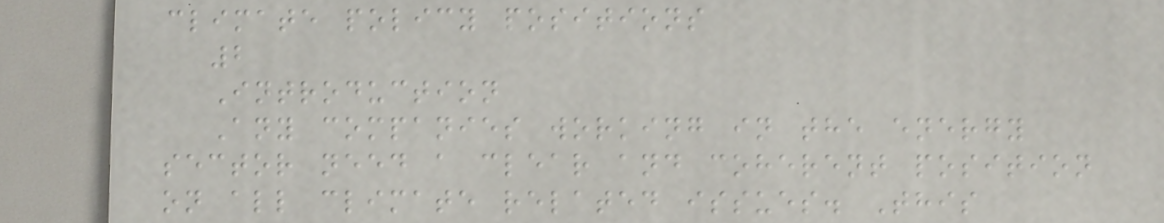climate policy positions
2
Introduction
Any companies working in the energy
sector need a clear and coherent position
on all climate related issues. This
